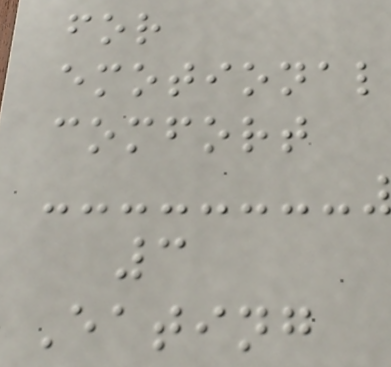for
emotional
comfort
3
Eating
